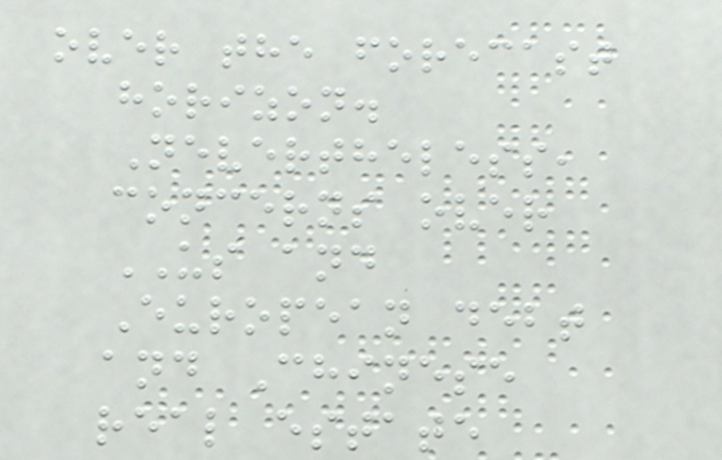over the forecast
horizon.
Nevertheless,
concerns over
US and
European debt
and Chinese
real estate
